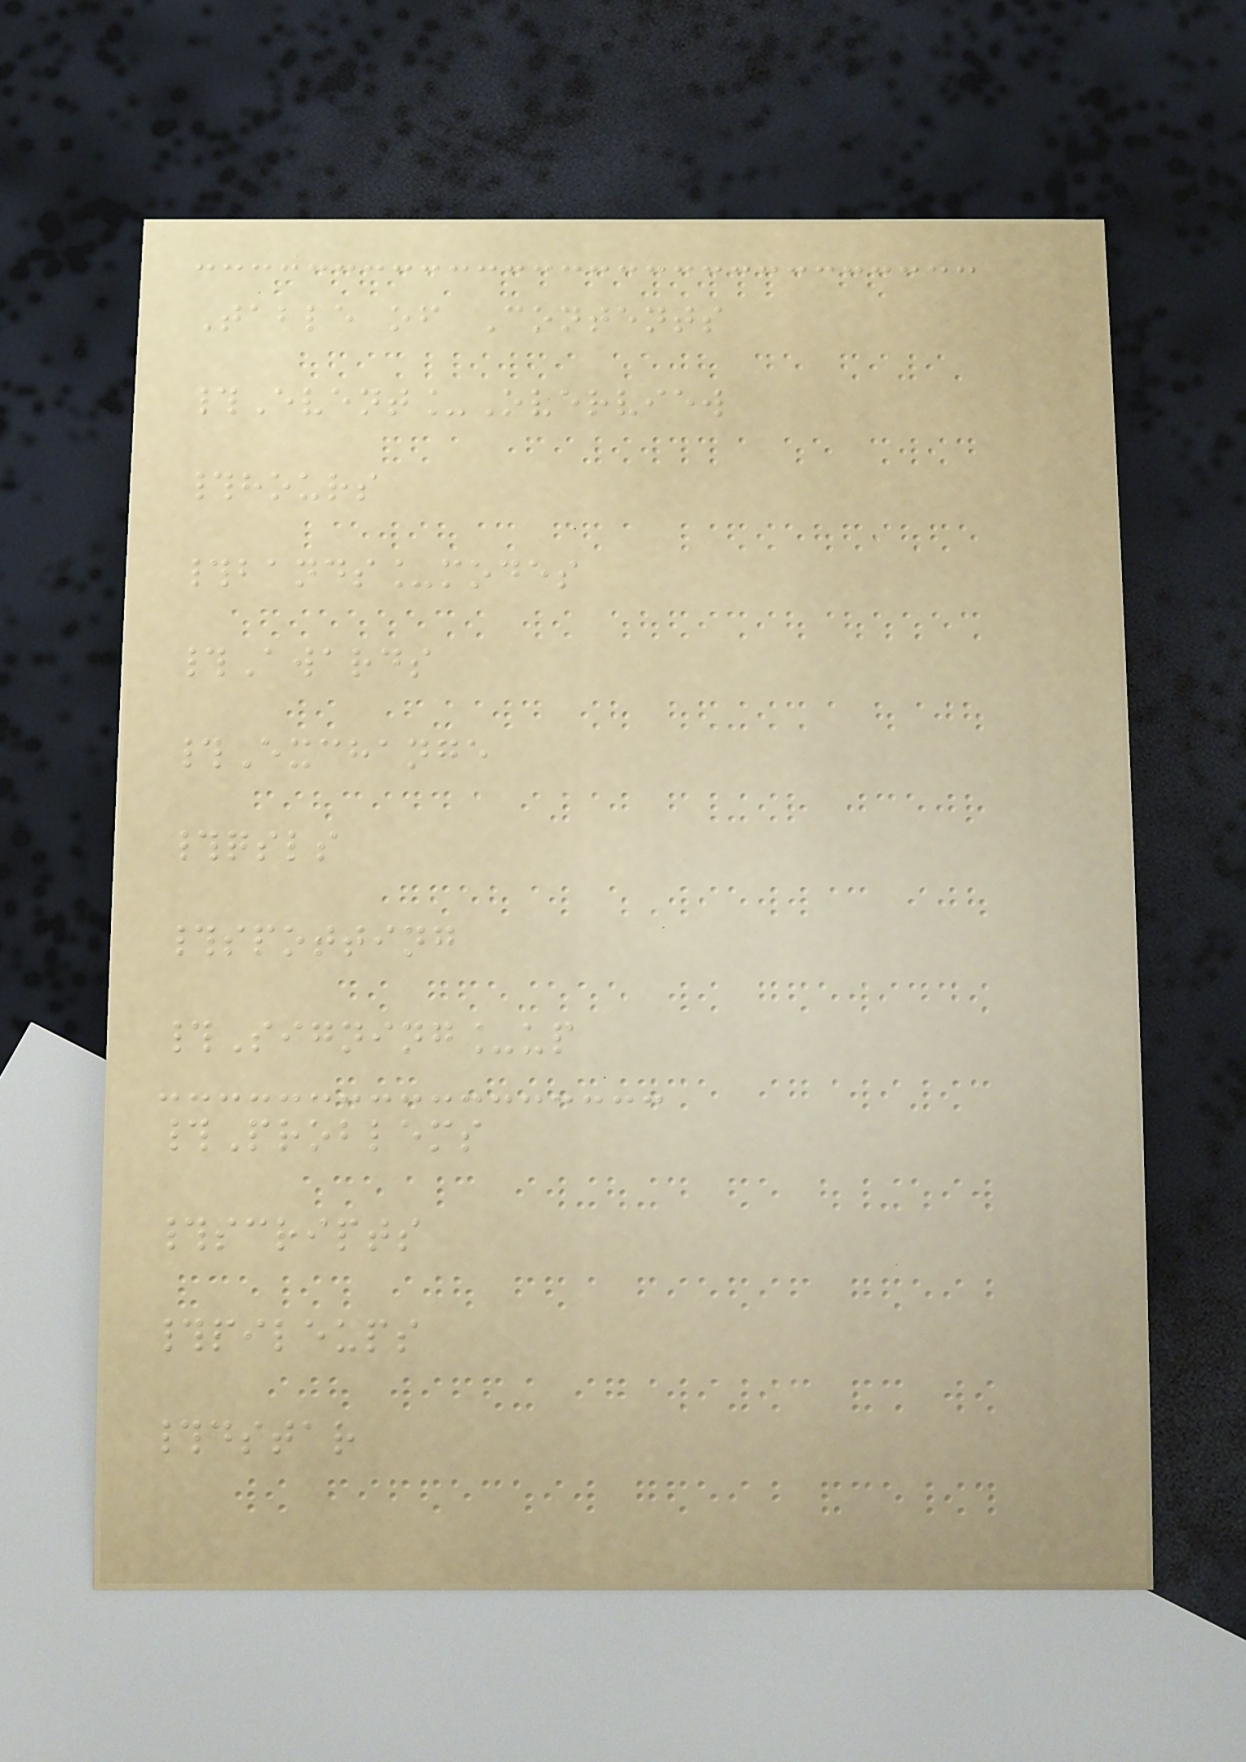Table of Contents
#Event_Overview
#hours
#bands_modes
#Awards
#Exchange
#qsls
#spotting
#Signing_up
#Problems
#scripts
#pileups
#dstar
